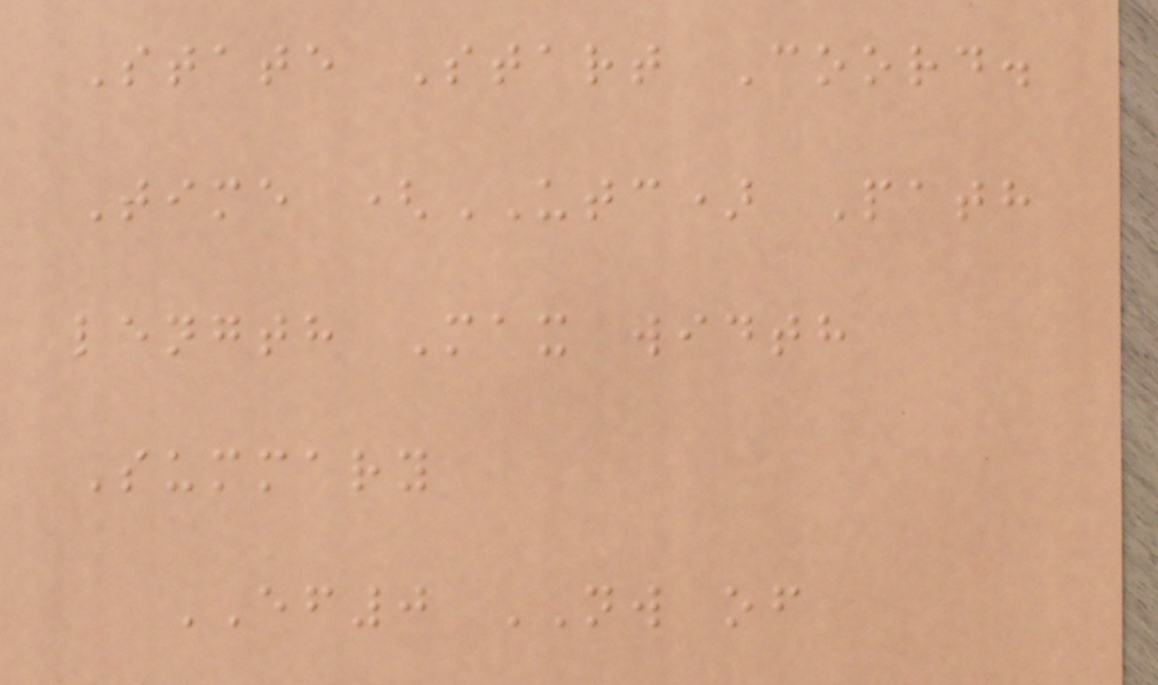State Start Coord.
Time (UTC) Path
length Max width
Summary
EF0 NW of
